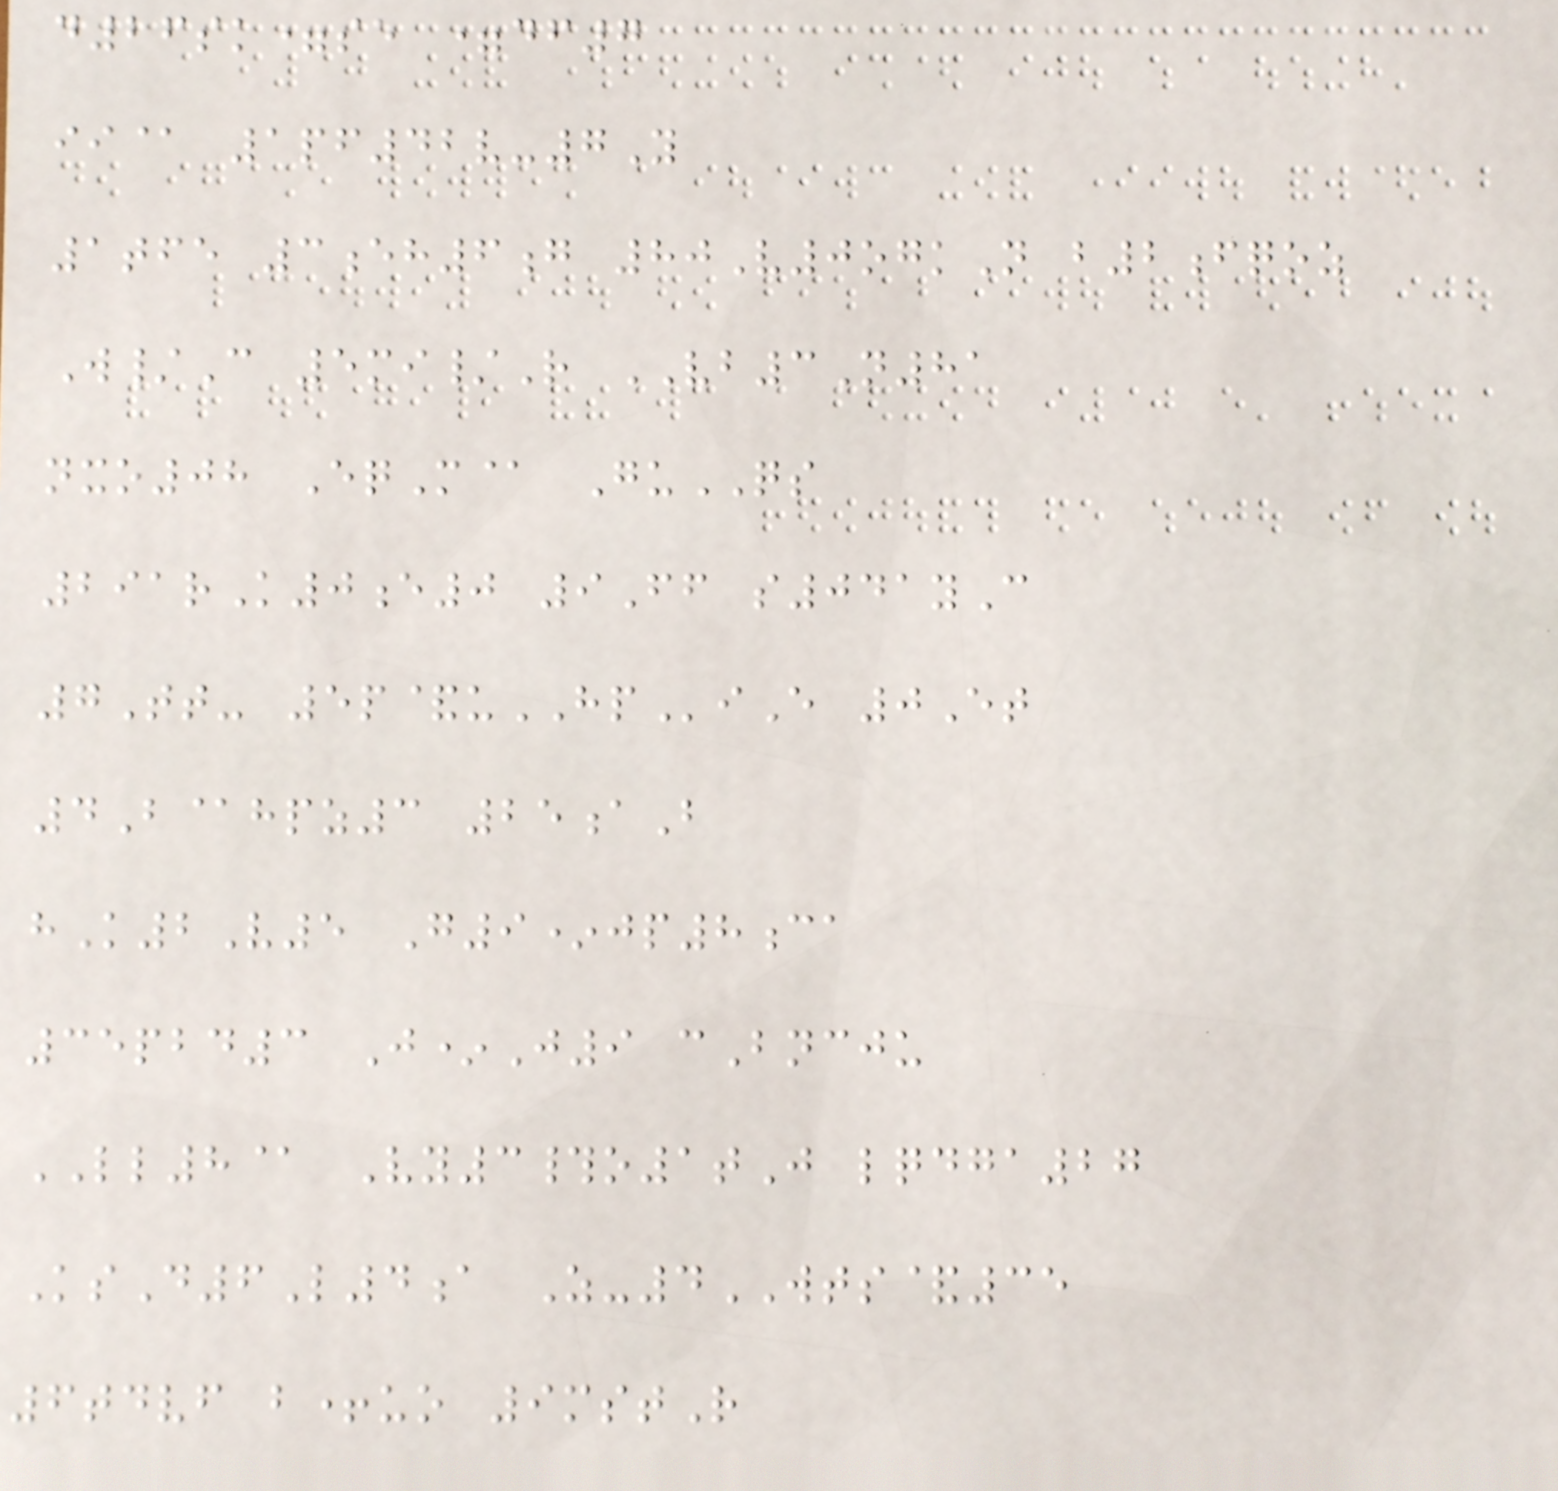d26sk=se =df7
ii@ 1pf42v-7Y
1tfe 3eh6g 80V0ogkN b2fqoz
W/C 5mi/R VB3N81
nxo08 EqM@ GuQS
291rK0e0 9Ff s041yC
7Tt- 5p&uHPiE 0Et
4B@hpz3 25aB
hK2V5 G9*jp8ca
35pbd3 J*J9 cBncju
LL8@ Vy3#o1tJ lqdga27
KsD6L4a Z-4WTS&35
6tdvf b+uo 9mstR
